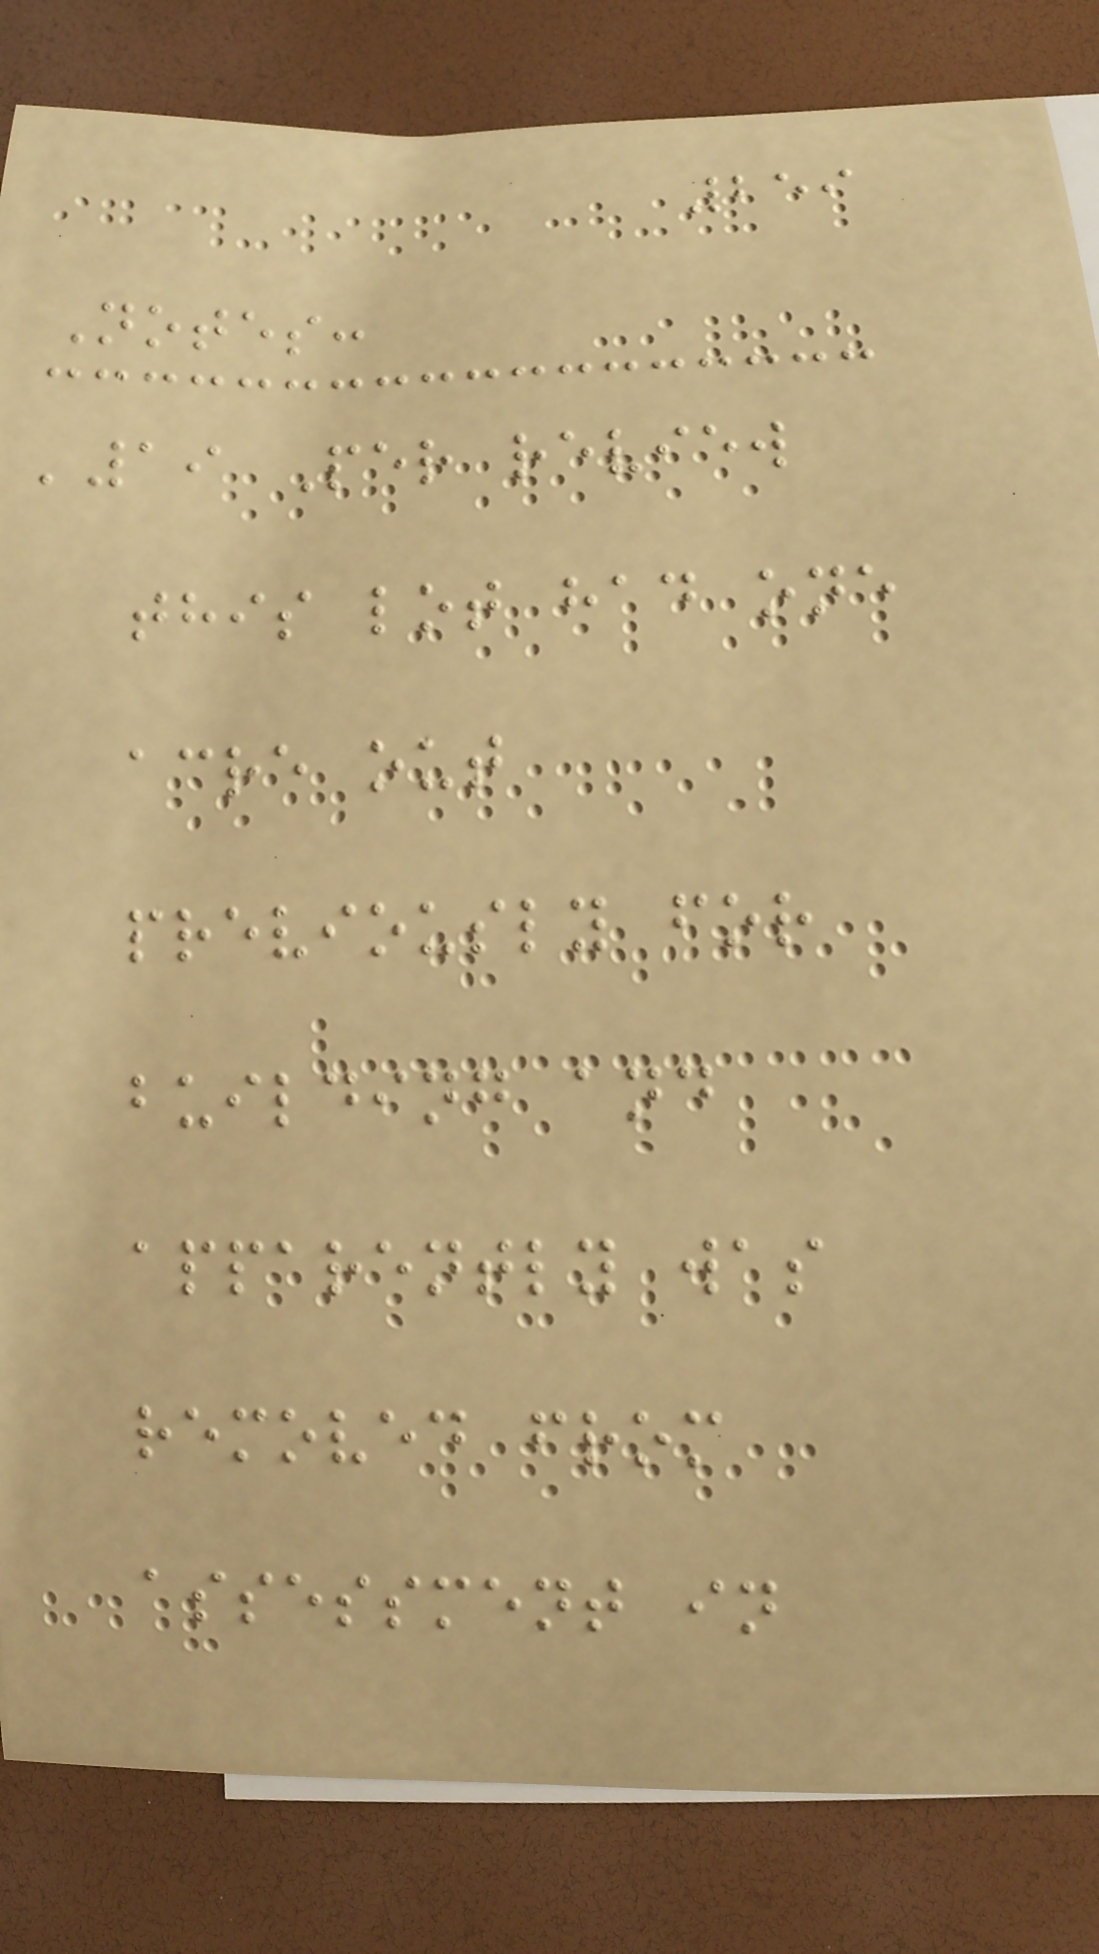259
Notes:
'19 Per review
this lot had one
acre out
previously for
building and
apparently was
removed from
assessment in
